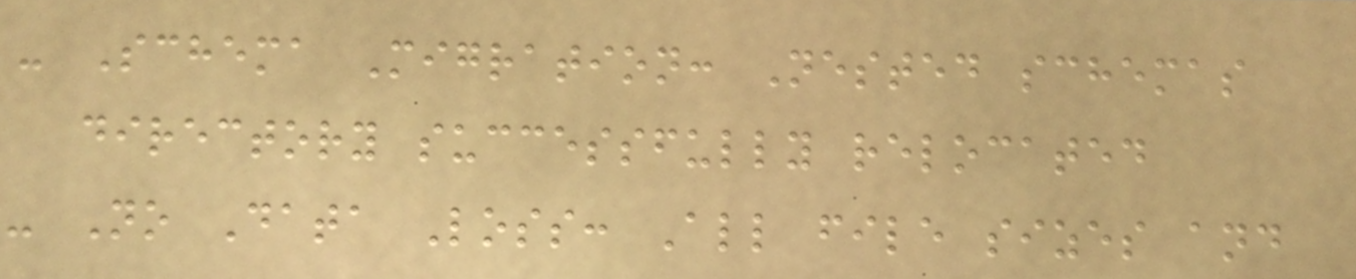- Schema Migration: Nested schemas
directory successfully relocated
- No Data Loss: All file sizes and
